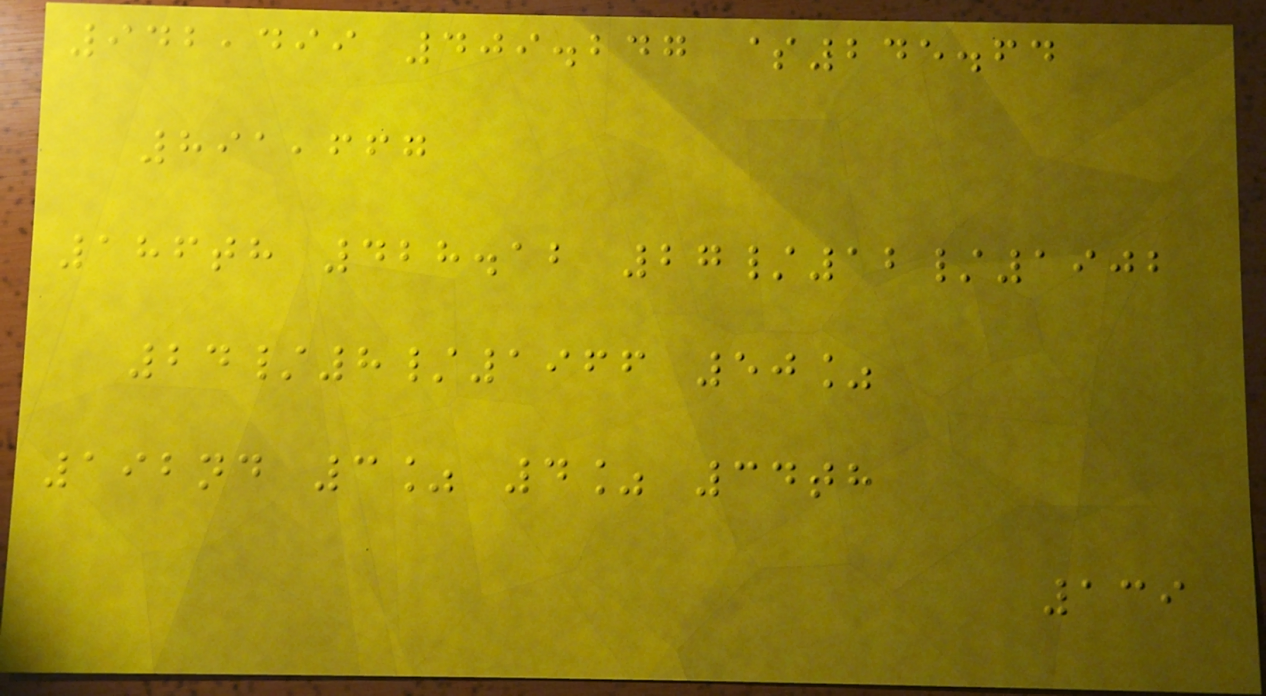942,499 409.247 $245.64
891,667
186th 428.12 27/12/1902
24/8/1966 50%
192nd 3% 4% 34th
139
